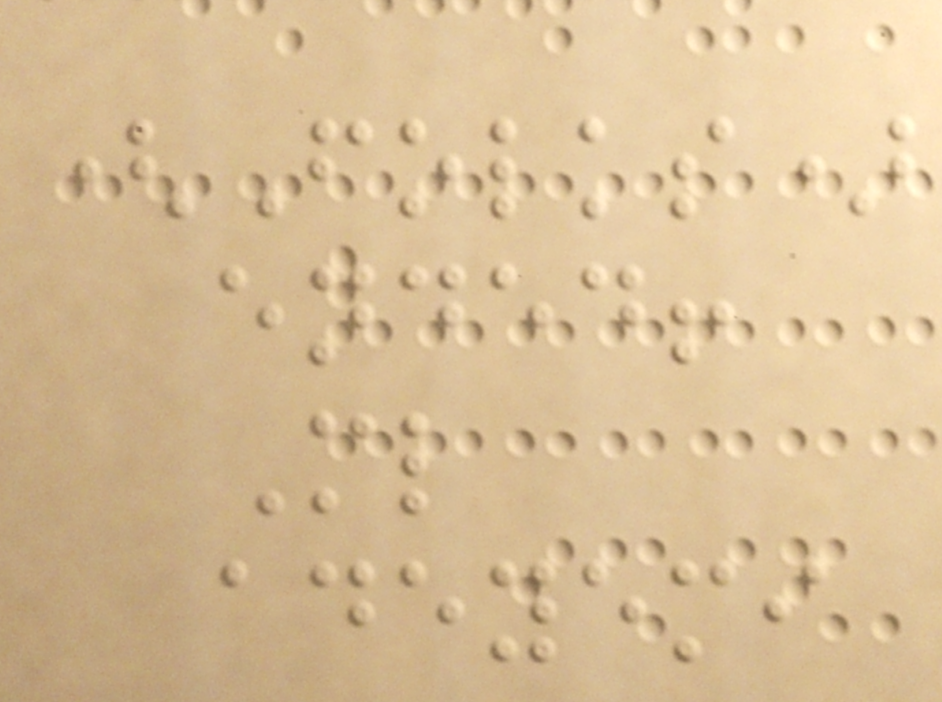(Folks)
ended!
Ml
adeyemi
